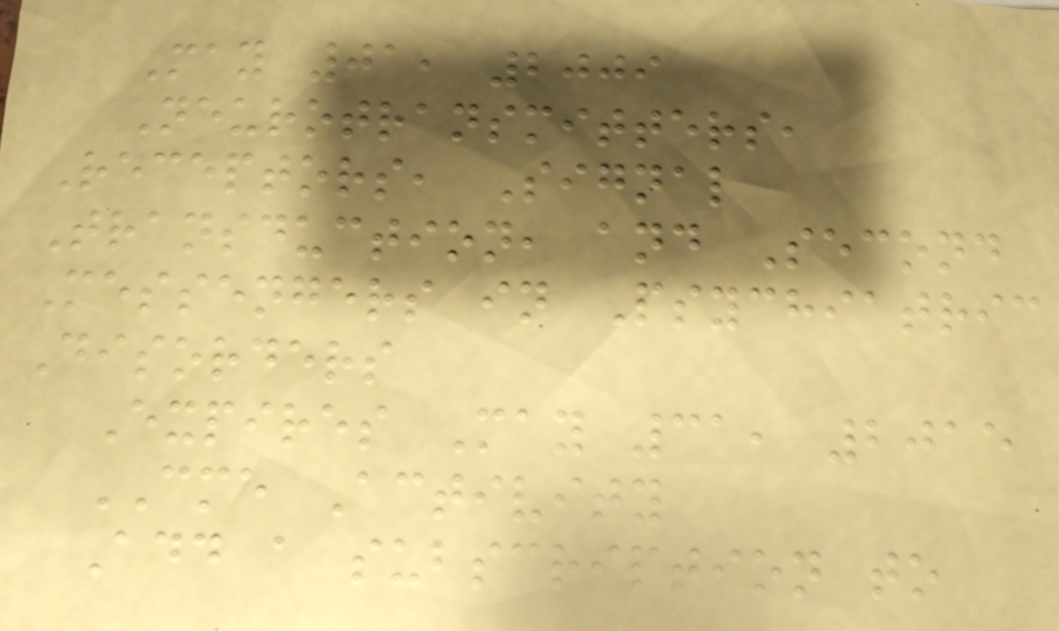May 01, 2009
Neurotransmitters,
Receptors, Signal
Transduction, and Second
Messengers in Psychiatric
Disorders
Expires May 31, 2015
CME Activity
Add a subscription to
